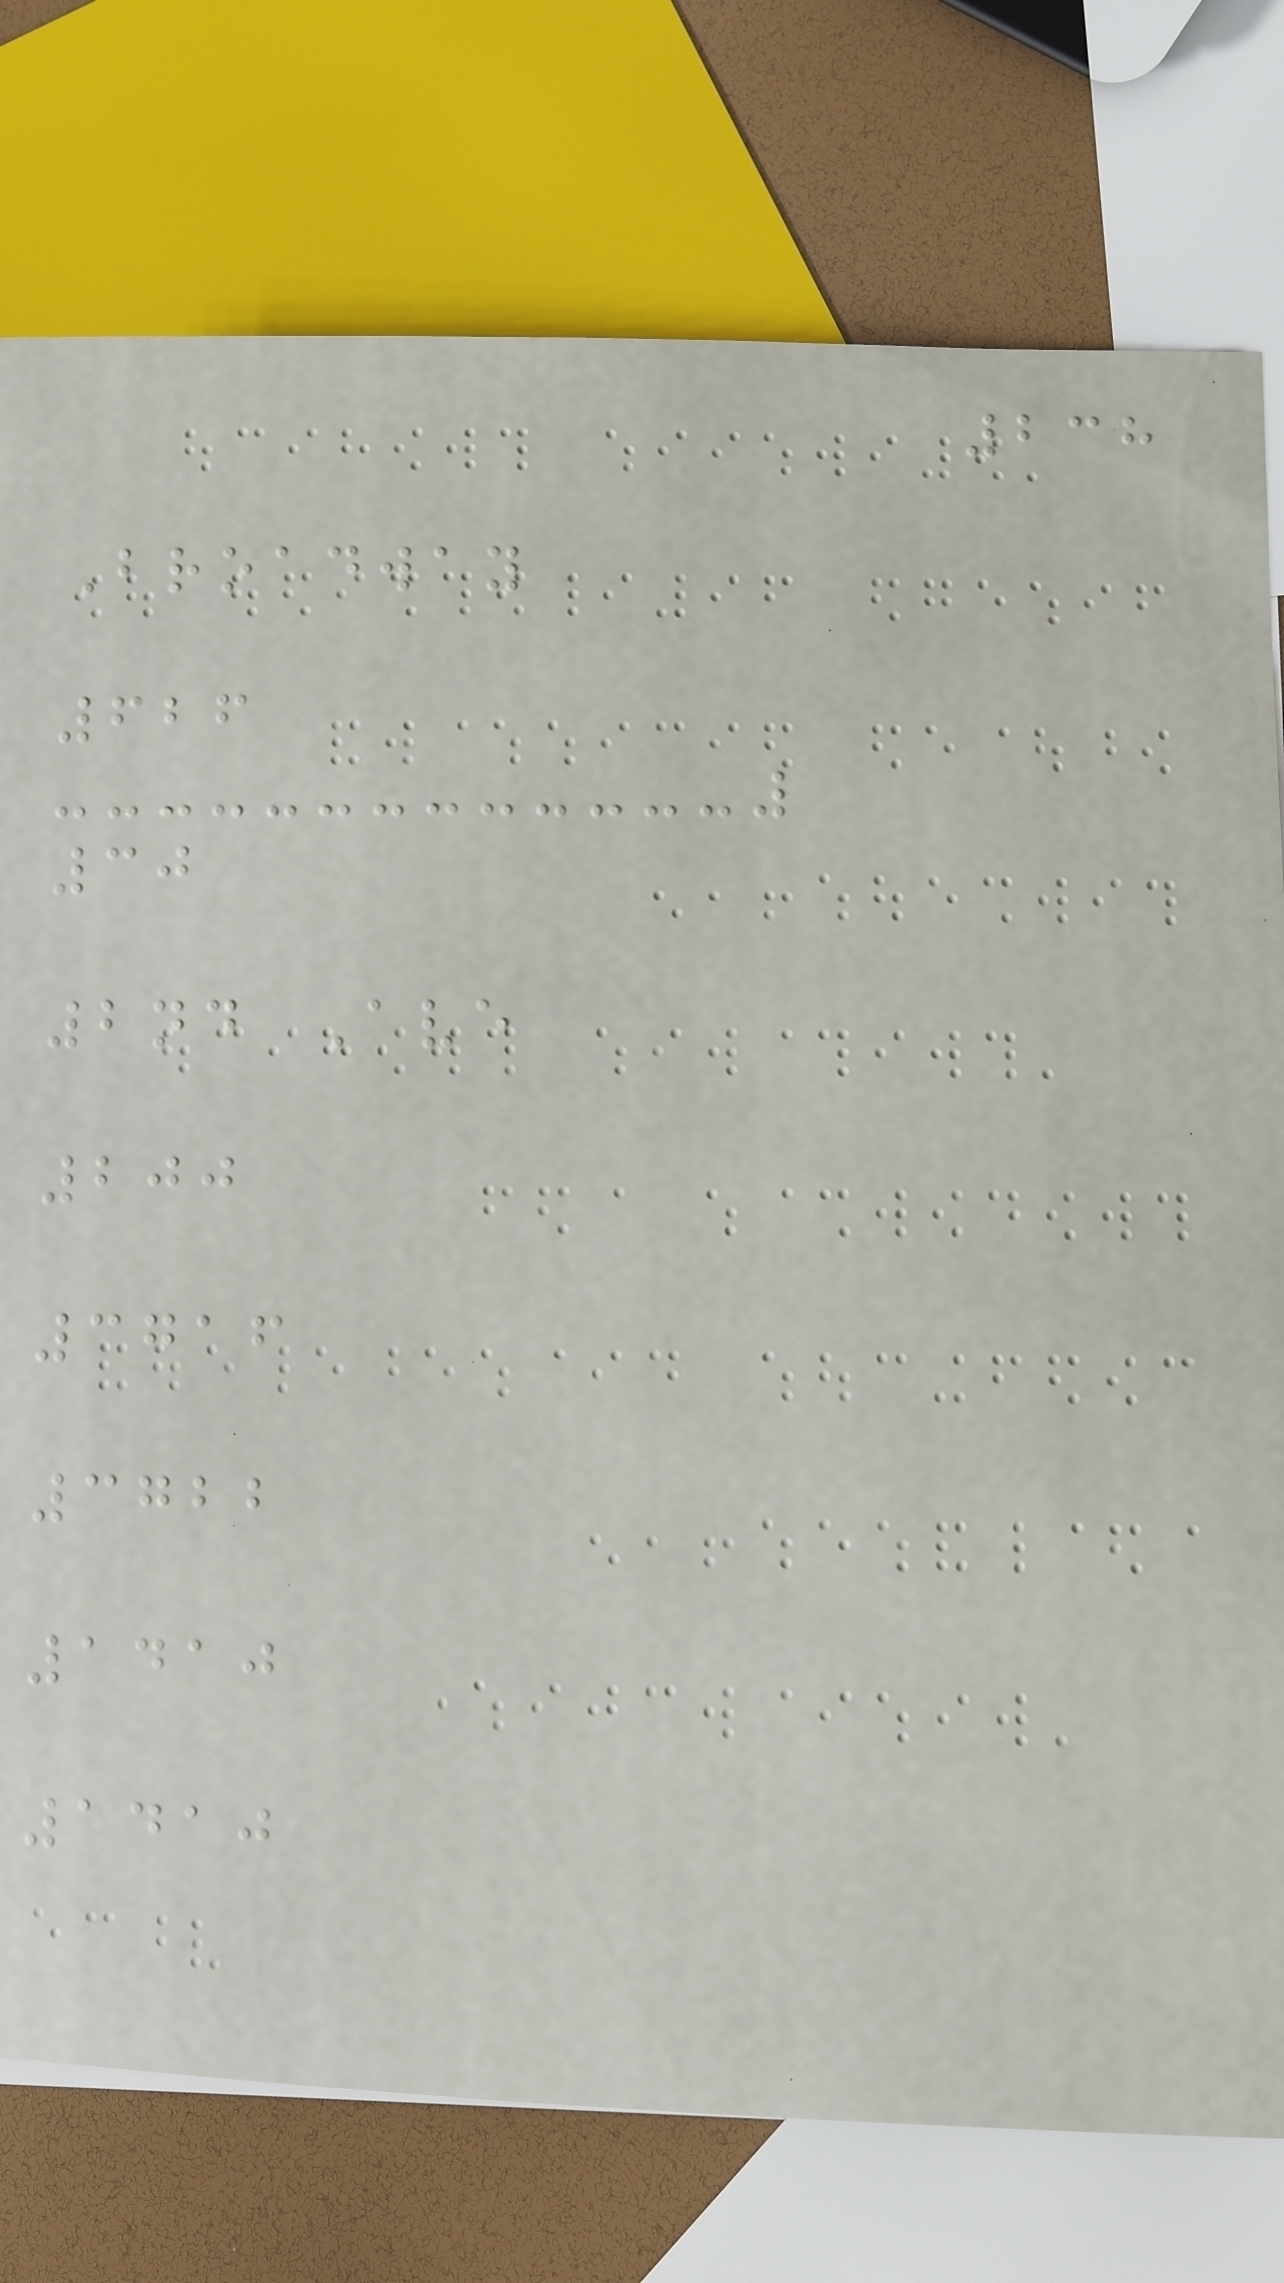238
Broadway
626
30
2nd Ave
200
3716
3722
1410
1410
